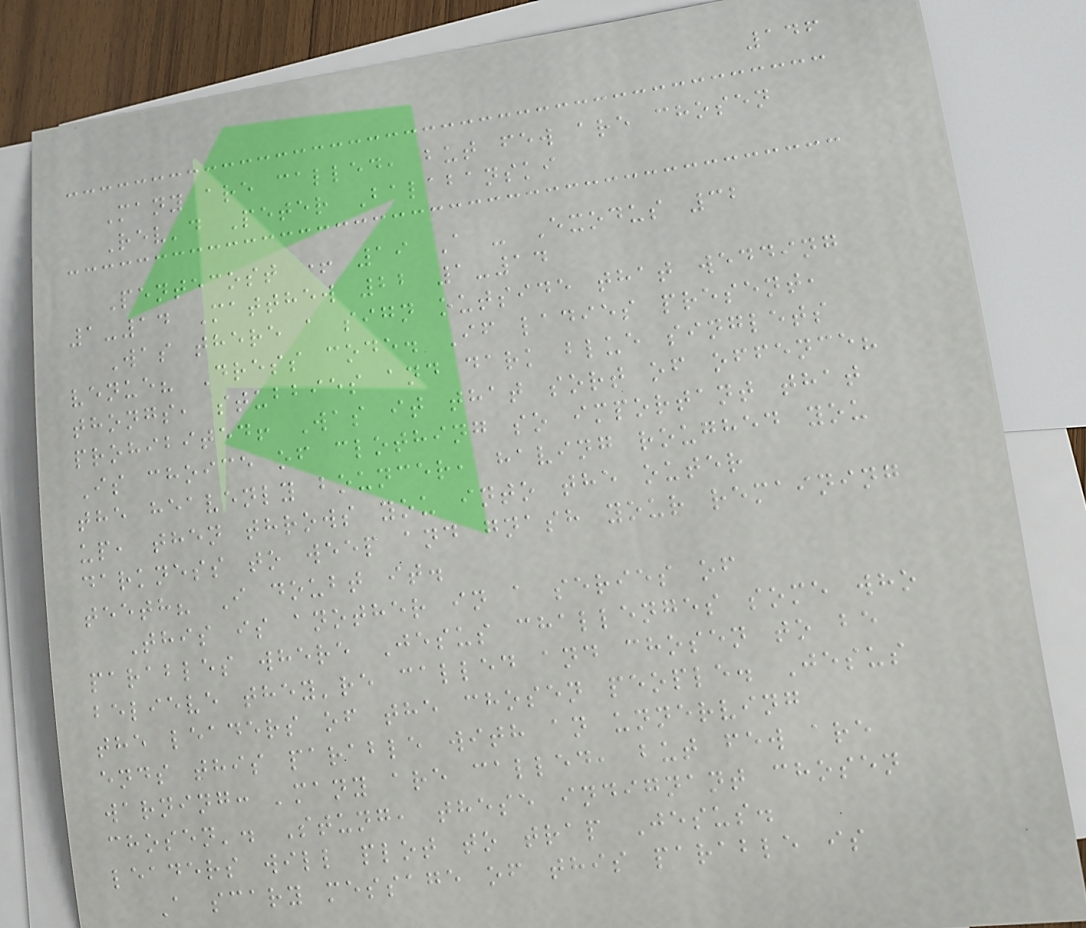146
Many are called, but few are chosen
Rev'd Peter Balabanski
Pentecost + 19 A - Exodus 32
1-14 Matthew 22 1-14
Was there a sign outside that wedding
venue? Dress code. If ladies present,
thongs, stubbies and dark blue singlets
prohibited! Was it that sort of offence?
Is choice of clothing so important that
the heavenly bouncer, having roughed you
up, then throws you into the outer
darkness to weep and gnash your remaining
teeth? I doubt it.
This is another in a series of
parables where Jesus challenges some who
believe they're called and chosen to be
the leaders of the chosen people. Jesus
ends this parable with an unnerving
warning: 'many are called, but few are
chosen'. Stung, these indignant chosen
leaders will plot to trap Jesus.
A scary message of this parable is
